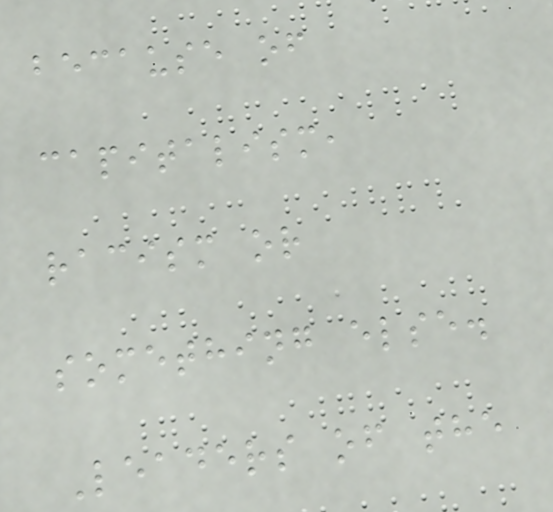because of
capitalism,
racism or
something else.
Leaders of the
